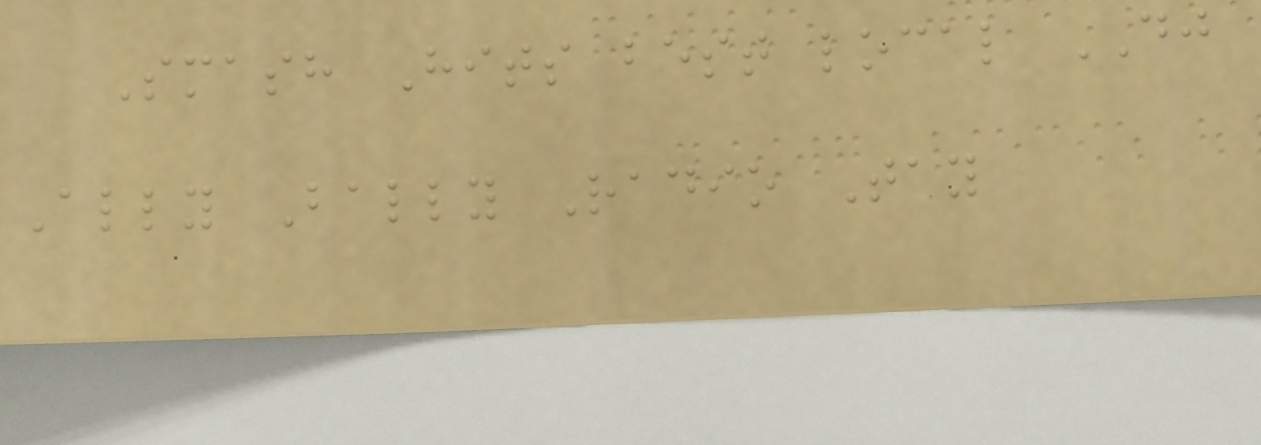Smash Hits best local DJ
Ally Bally Radio Tay
